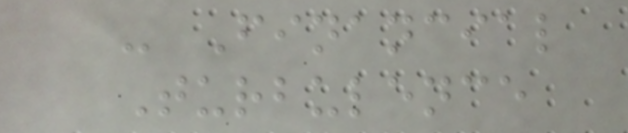- Financial
Turbulence
